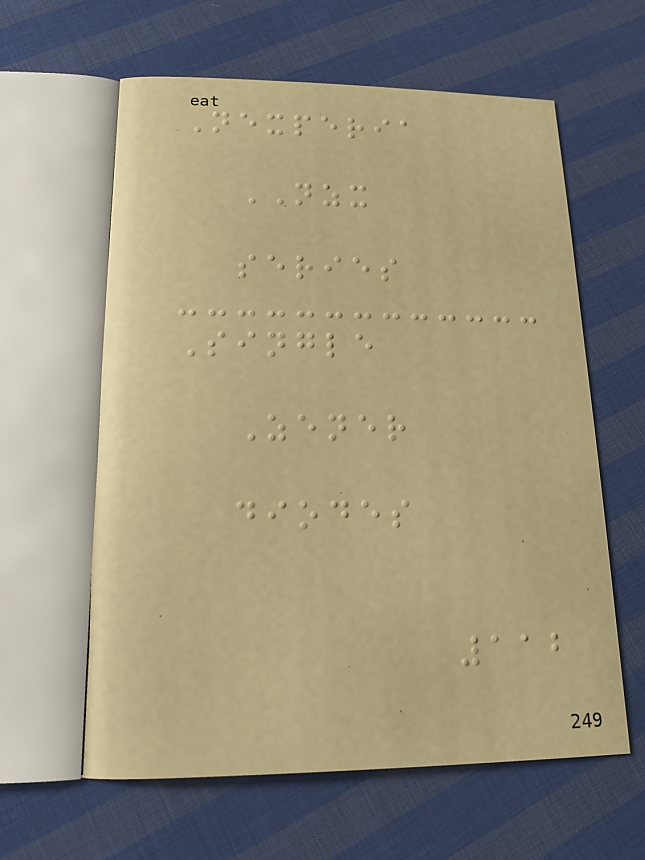Nexperia
NZX
series
Single
Zener
diodes
112
